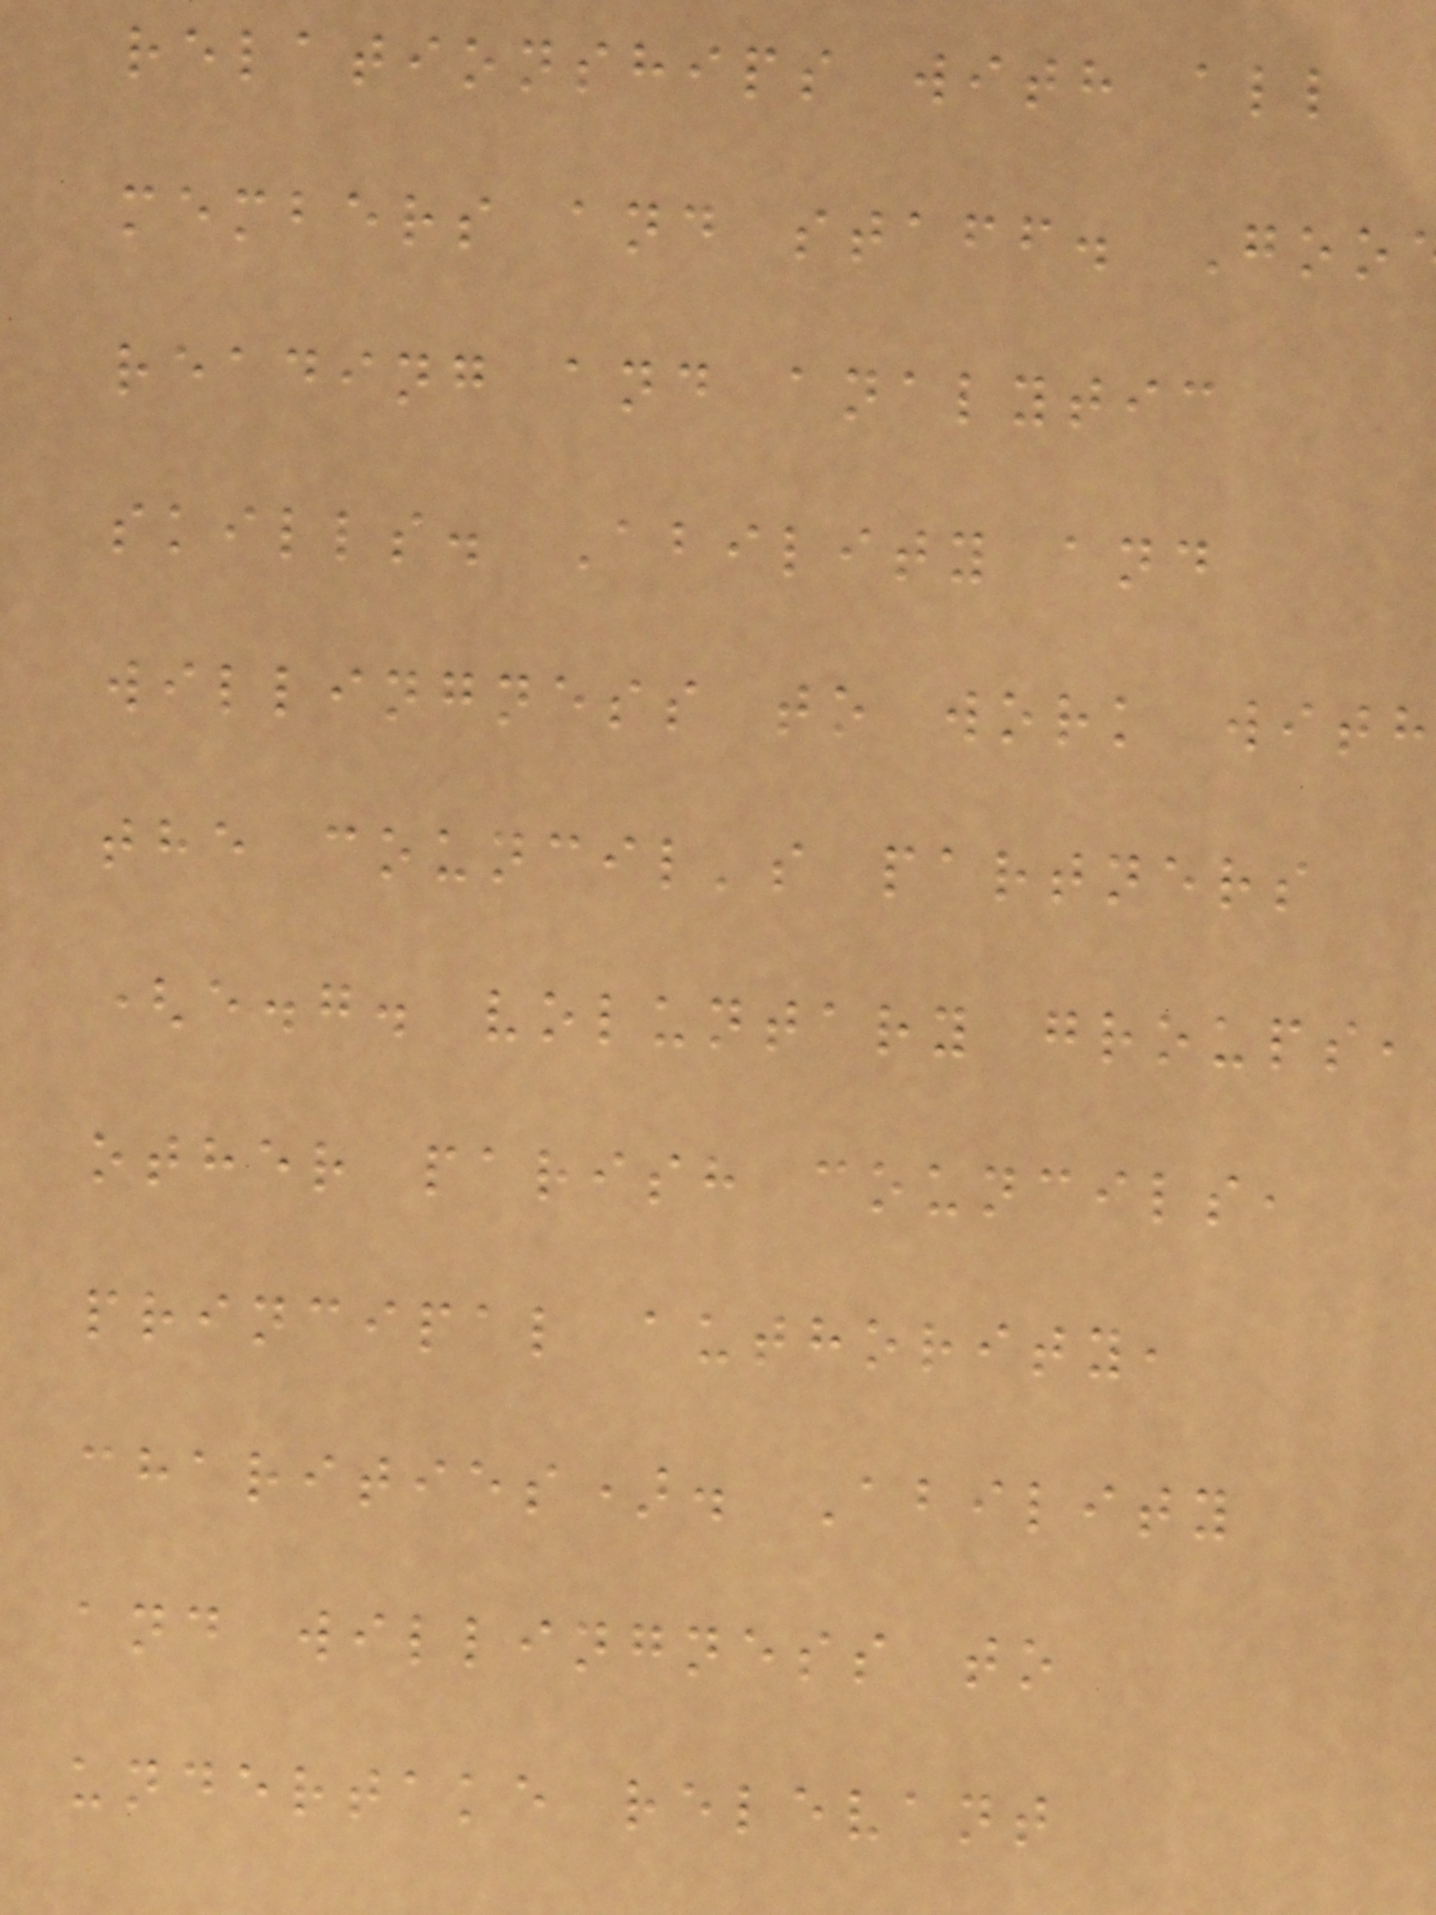relationships with all
members and staff. Goo
reading and analytic
skills. Ability and
willingness to work with
the council's partners
(e.g. voluntary groups,
other parish councils,
principal authority,
charities). Ability
and willingness to
undertake relevant
